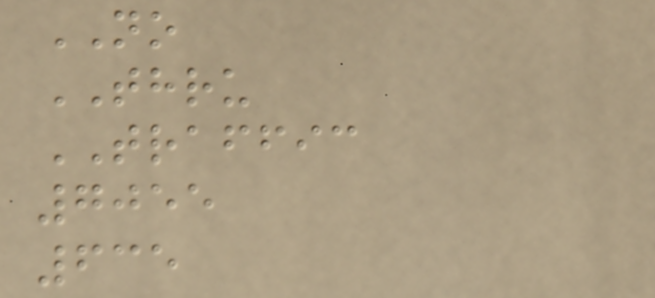NO
THRU
TRAFFIC
7055
635
